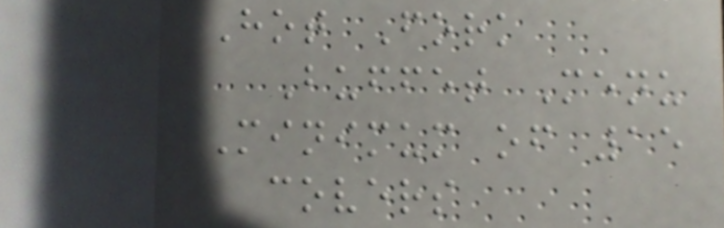Hot Fork
Buffet Menu
Minimum of 15
covers
